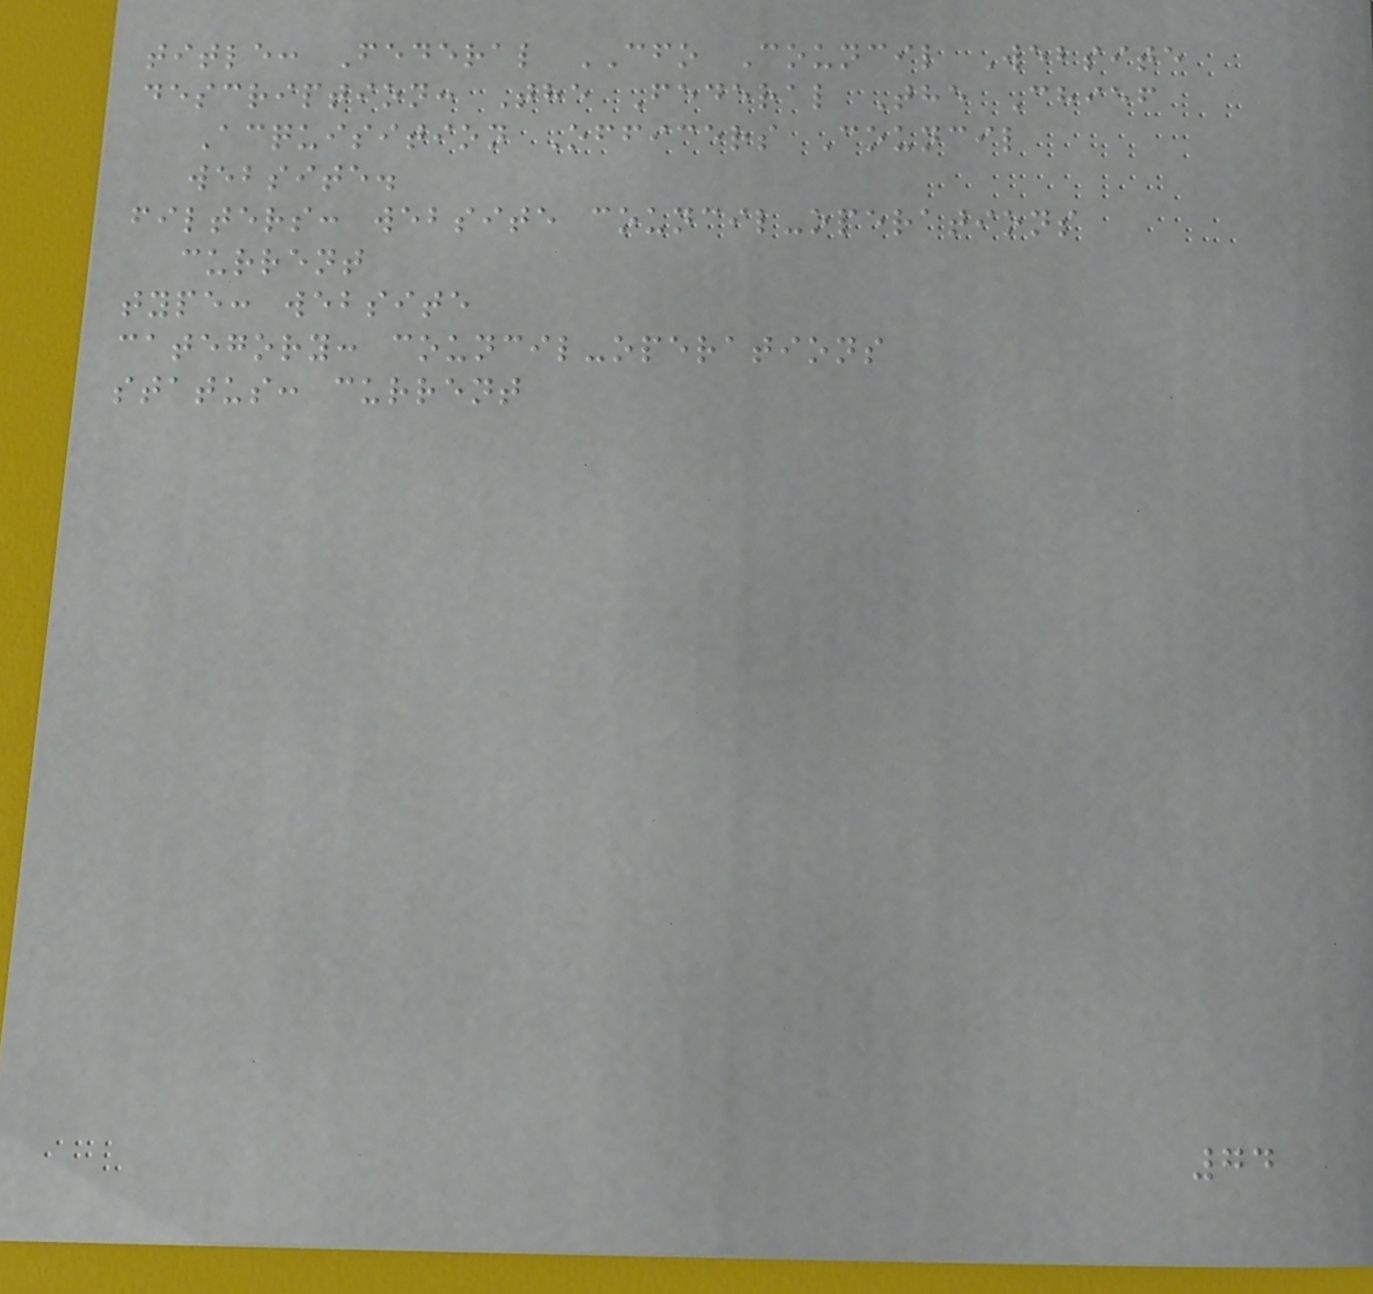title: Federal CFO Council Website
description: The Federal The Chief
Acquisition Officers Council
website.
filters: website council-operations
current
type: website
category: council-operations
status: current
74
